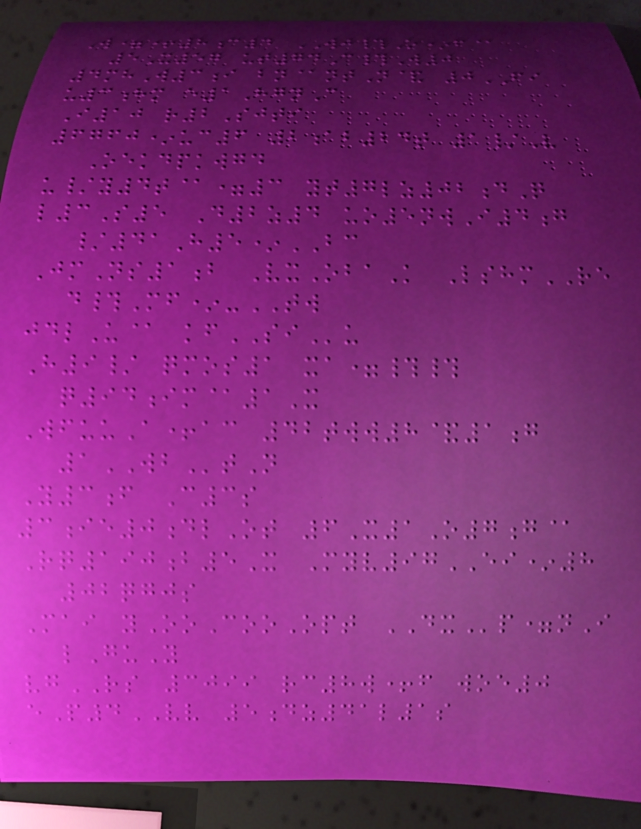W=+8c4 WJ#O*f@
5X57 ut74C#W0
4mhW3i bn@ntN& 0FI
u3hm e1HgnC
I10 r2Sjti
6760*uc6 2ab24t 1/V
Oekdpkwgd
u/y4t@=3 yt7lz02dQ
l3S5 D2z4 uo5nwI4g
/41H5*BC
JmNs1b VxObaK LshmRE
d#Mf*-TW
jdlU@ kfSIu
H9/ qmos1 xa=##
q94im@1X
WfuuA+ac 42tww8&1g
1WBtN
Y3f C3s
3ie0dlOt 6X1O7g@
Rq190b5X Myv97EI*8
02qgjs
Mai yOoCooOpt DXp=nI
lGuY
vgRS 3099 rc8w+f woe0
eP4VV 5dz41l1s
